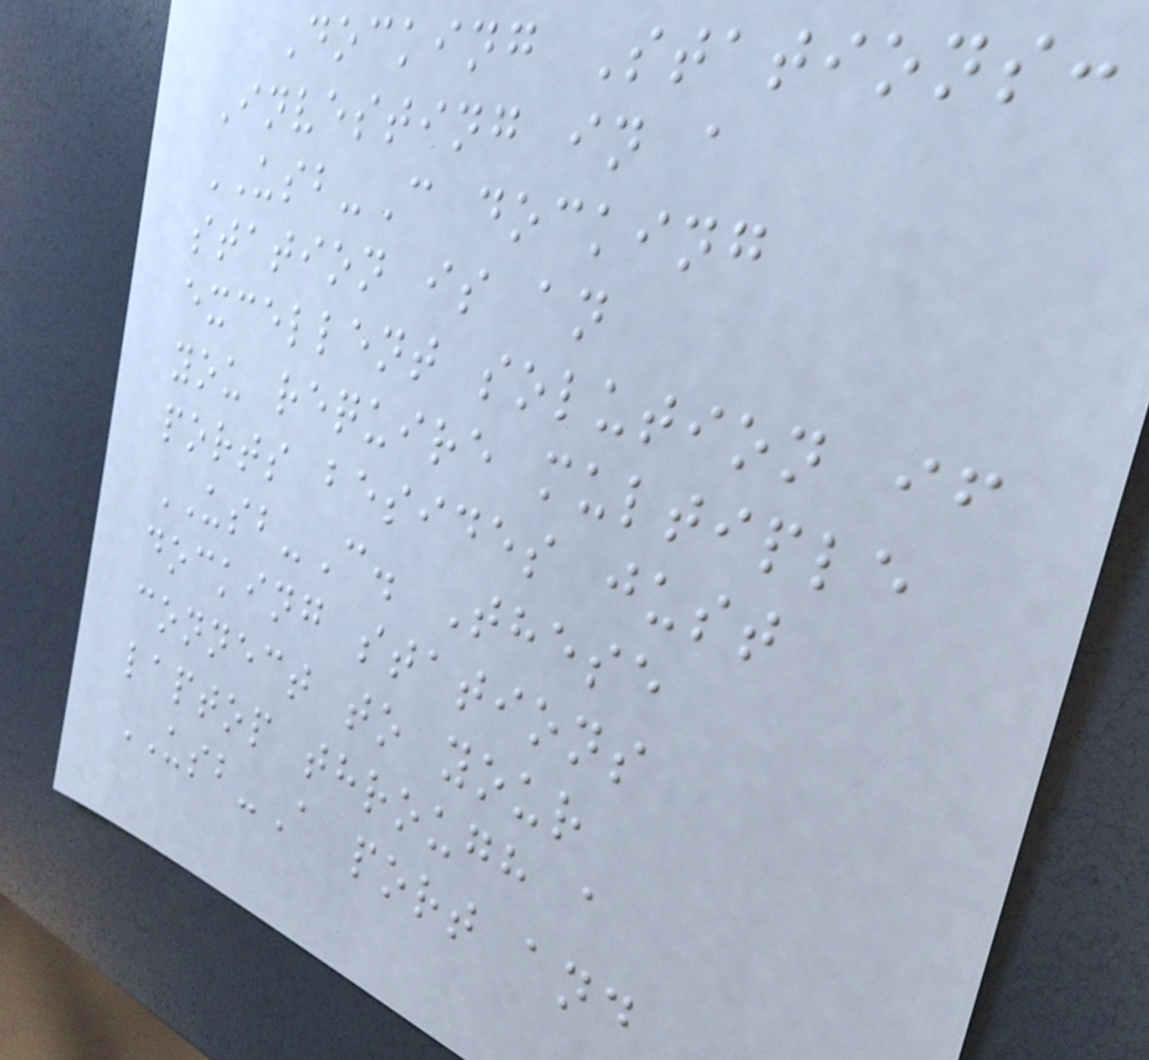Docking Stations:
Investing in a
USB-C docking
station is an
excellent solution if
you require multiple
ports besides just
USB-C. These
docking stations
connect to your
laptop through a
USB-A port and
